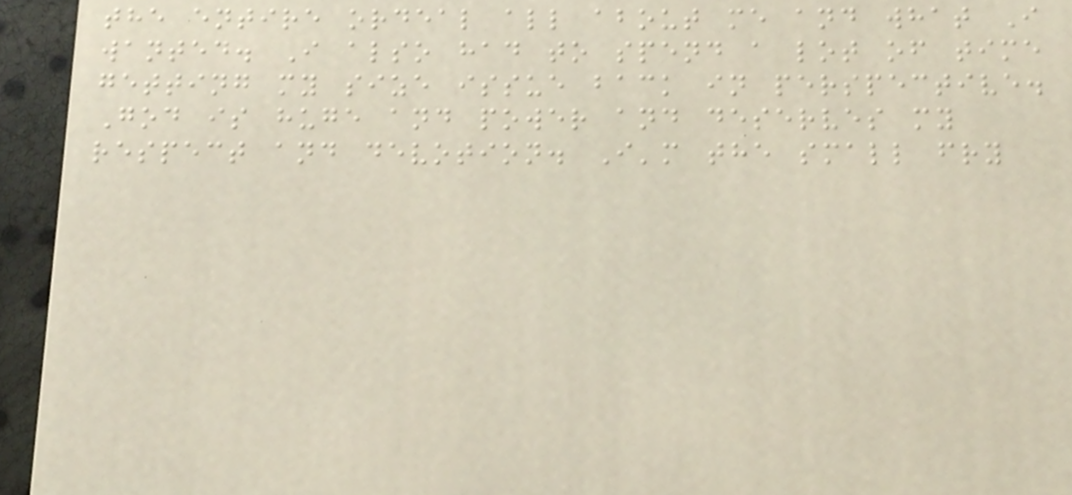the entire ordeal all about me and what I
wanted. I also had to spend a lot of time
getting my size issue back in perspective.
God is huge and power and deserves my
respect and devotion. I'm the small fry
